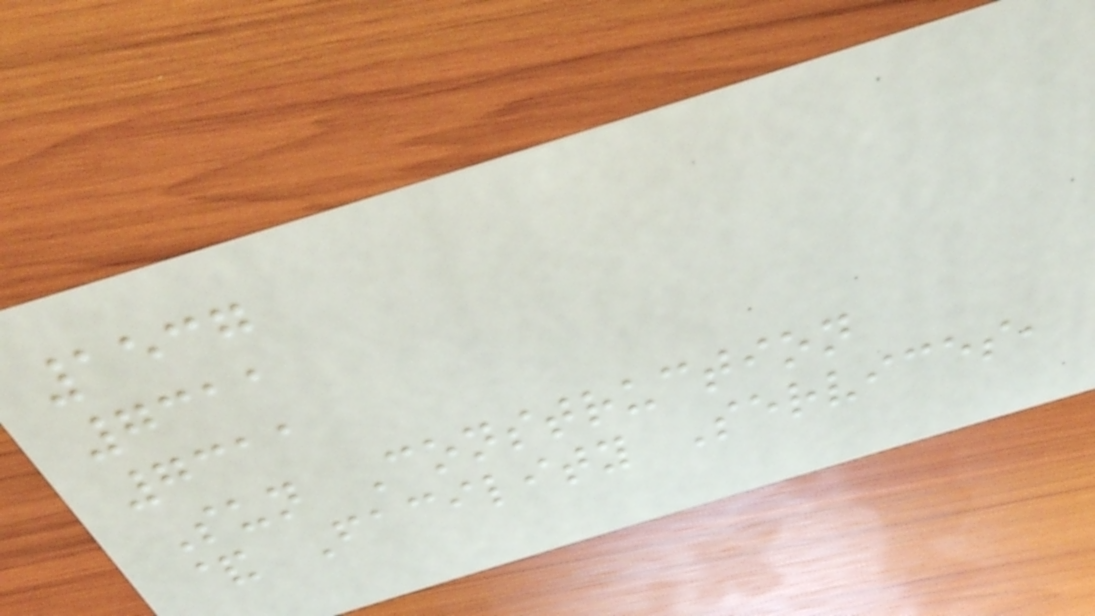1537
7311
7311
Sun Construction
& Facility Services,
